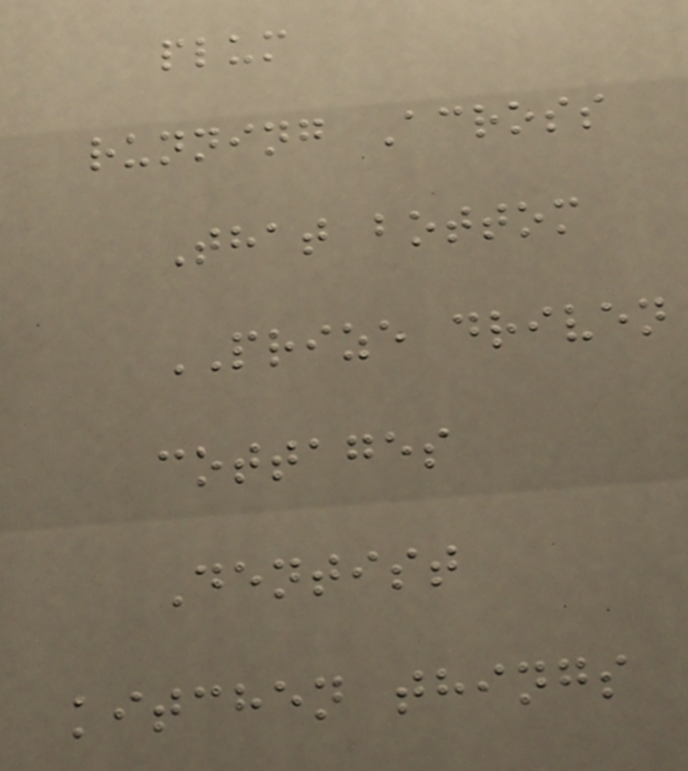plum
running Across
That bottom
PRIZE driven
cottages
Dentist
kitchen things
